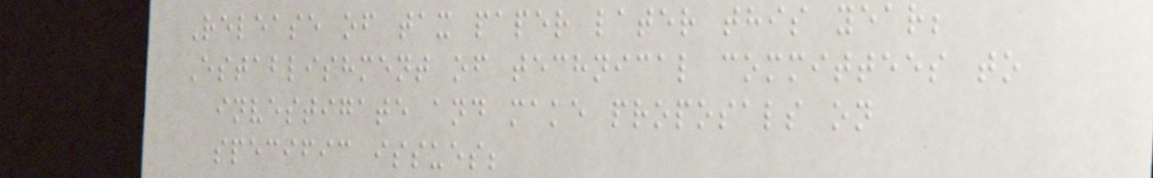Release of tax paper later this year;
Establishment of technical committees to
investigate and make proposals on
specific issues;
